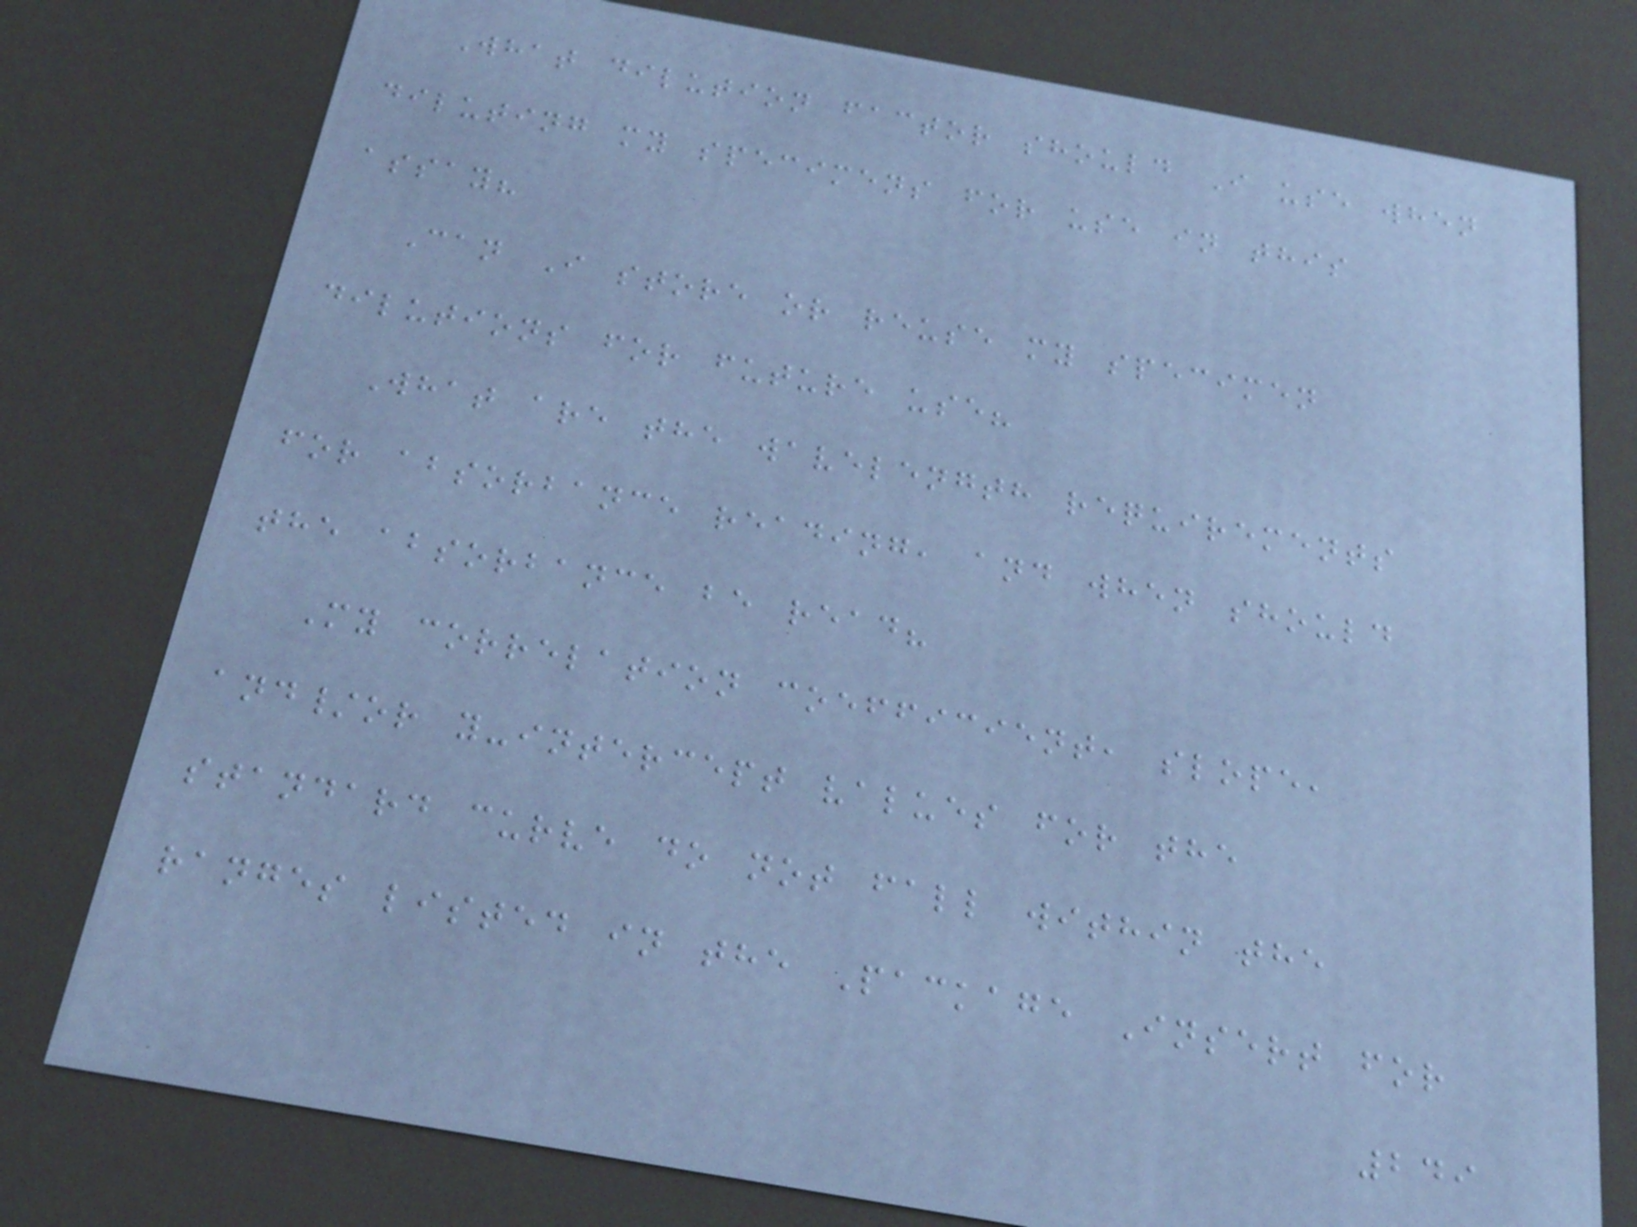What dilution factor should I use when
diluting my specimens for use in this
assay?
Can I store or reuse my specimen
dilutions for future use?
What are the wavelength requirements
for absorbance reading, and when should
the absorbance be read?
My correlation coefficient, slope,
and/or y-intercept values for the
standard curve do not fall within the
ranges listed in the Package Insert for
249
